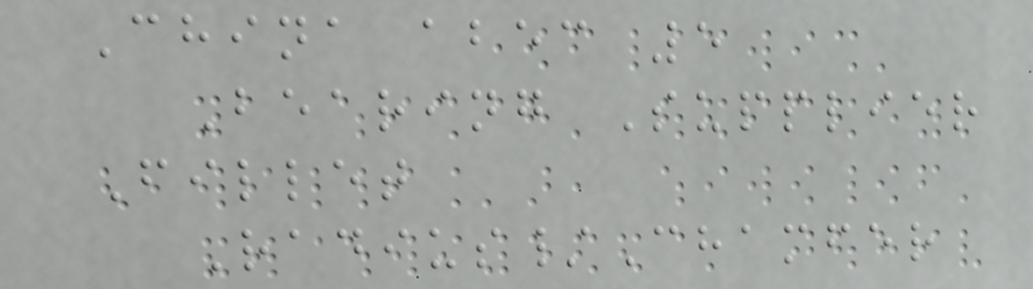China abec 5
Bearing Supplier
Fillet
Radius/Chamfer
